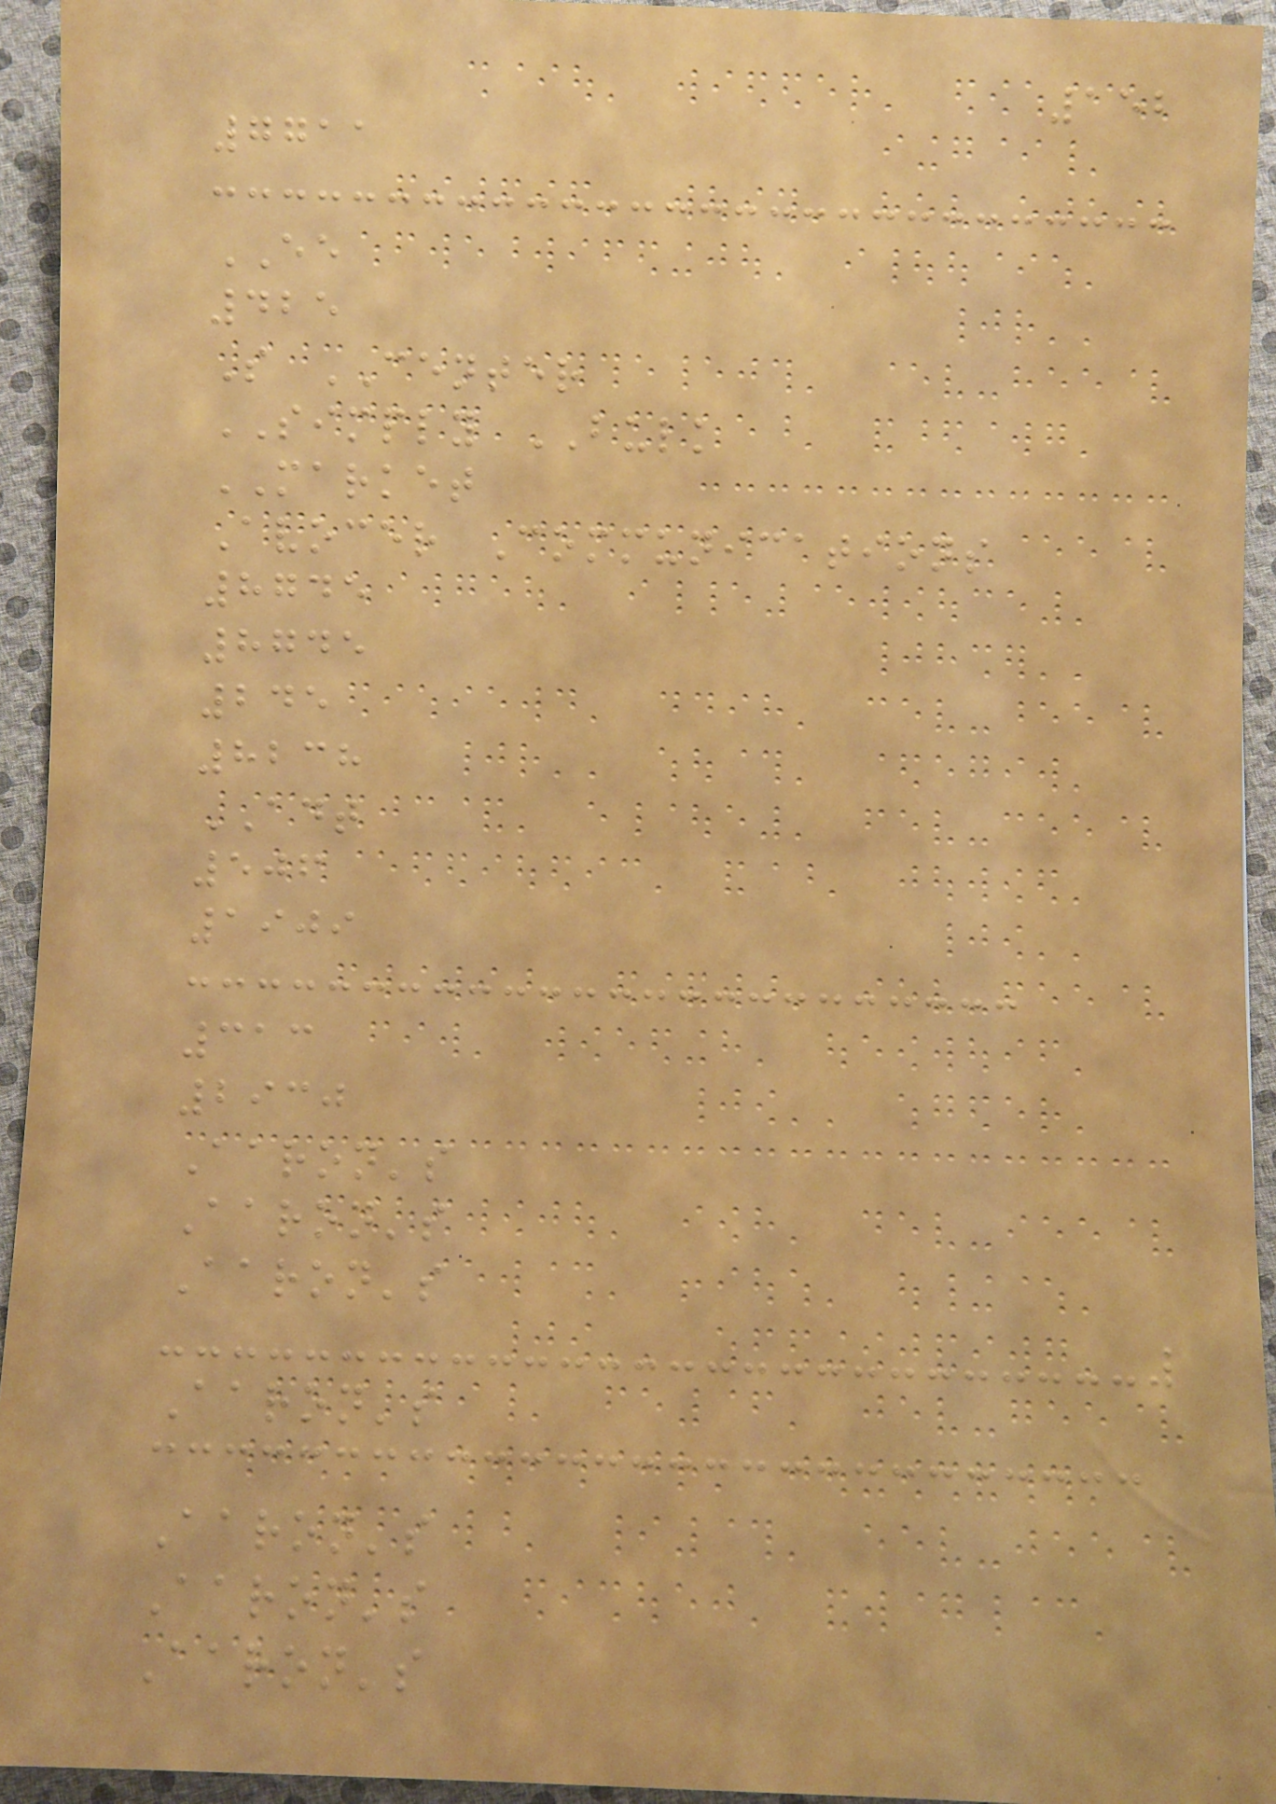152
7711
EE
425
S CENTER
SIMPLY BULK
MARKET
Avocer Communications
8745
8745
245
8238
ADT
506
1909
313
2930
Aaron's
Aaron's
Aaron's
Aaron's
Aaron's
Aaron's
Aaron's
